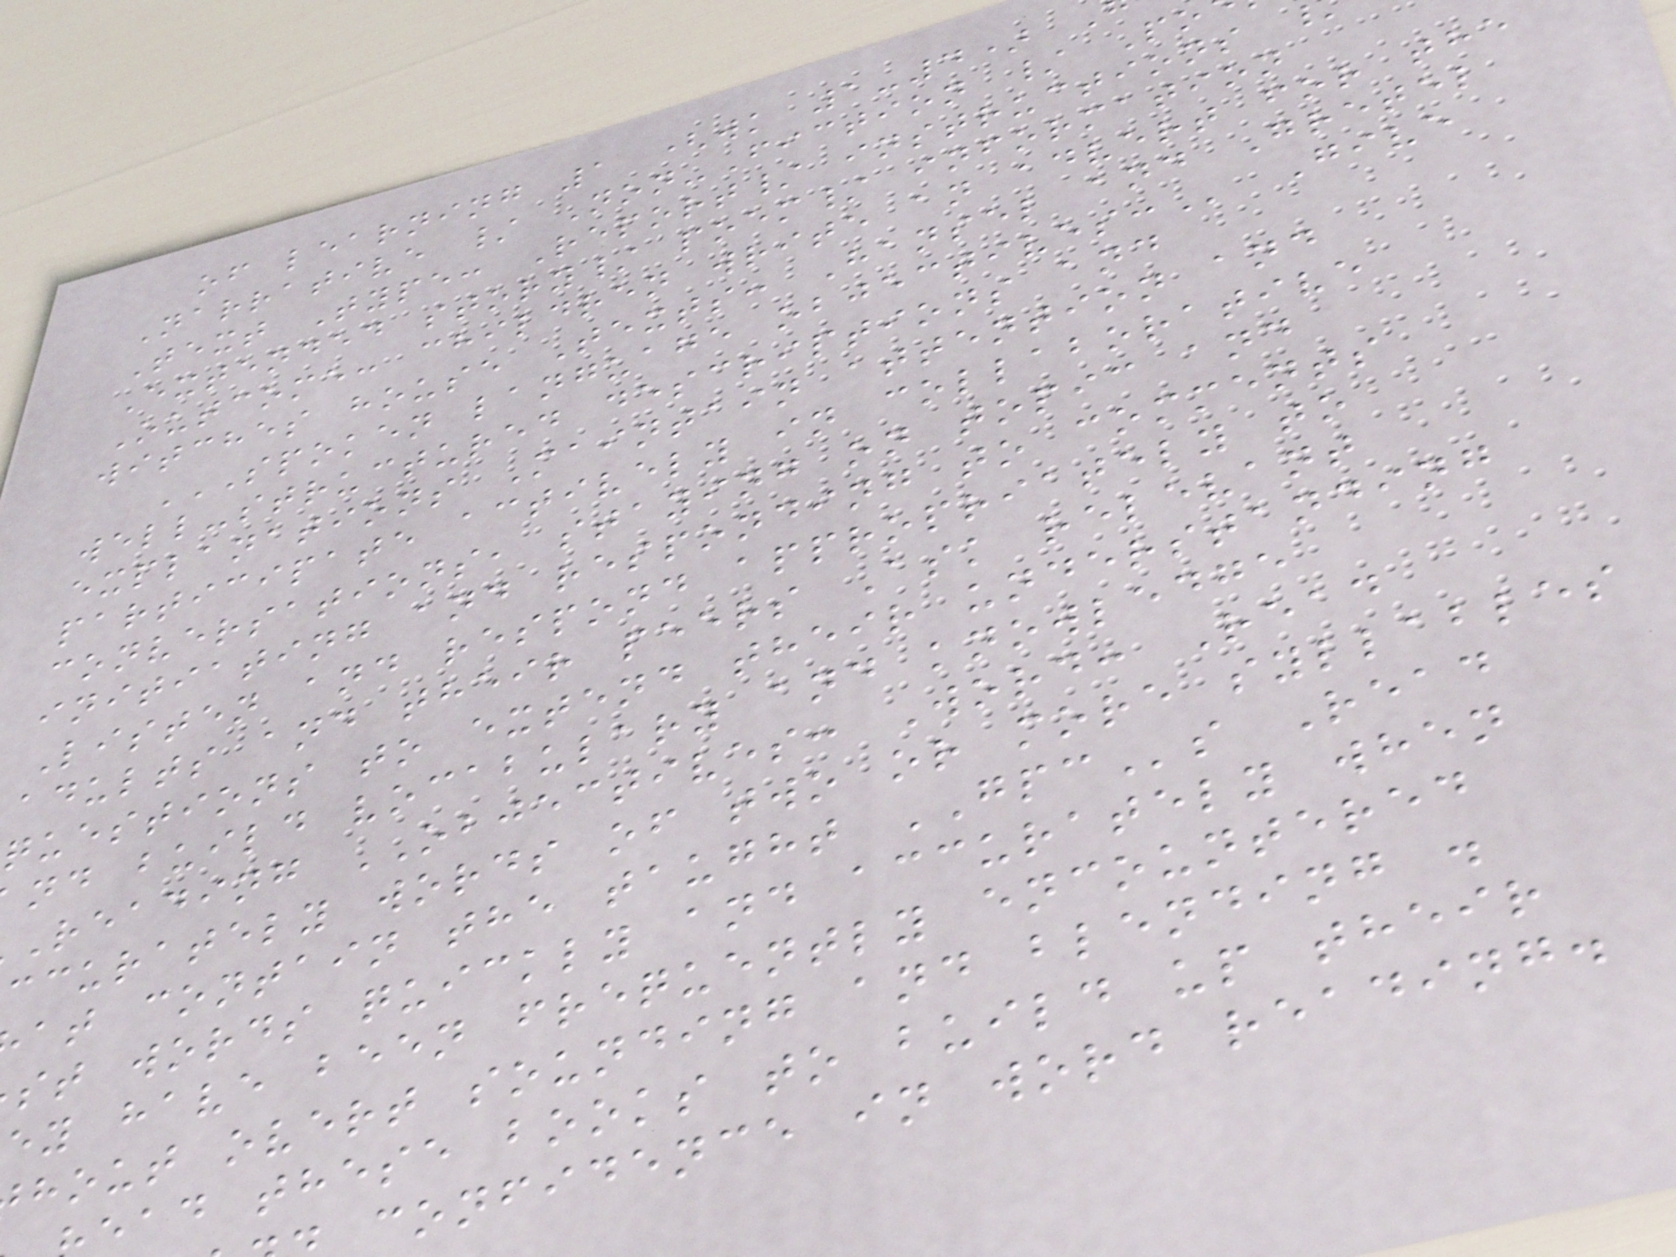of learning 1 (wk 1-4)
Narrative / Non-Fiction / Po
Text Type: Report/ instructions
Extended story/ poem/ information
Outcome: children write an advert for the
witches house Texts: Hansel and Gretel
SPOKEN LANGUAGE OBJECTIVES: Give
well-structured descriptions and
explanations Maintain attention and
participate actively in collaborative
conversations, staying on topic and
initiating and responding to comments
Listen and respond appropriately to
adults and their peers Ask relevant
questions to extend their understanding
nd build vocabulary and knowledge
reading OBJECTIVES: Word: Read
ccurately words of two or more syllables
at contain the taught GPCs Read
st words quickly and accurately when
ey have been frequently encountered
hout overt sounding and blending .
ead these books to build up their
confidence in word reading.
